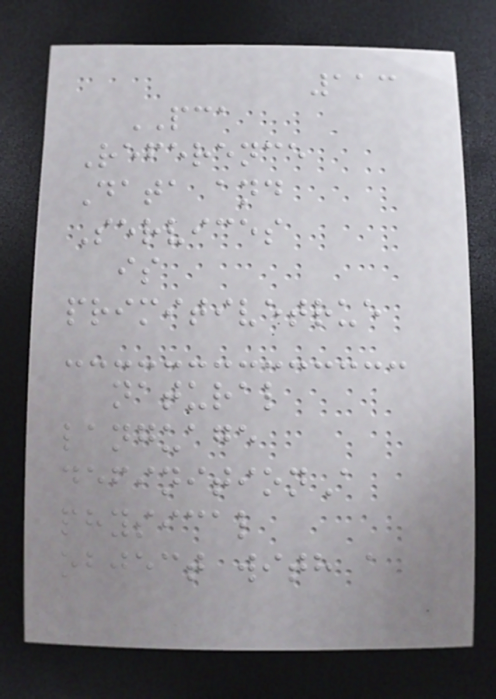113
PCA
Reference
Data and
Services
is
primitivetrue
natural
language
definitionA
physical
object with a
